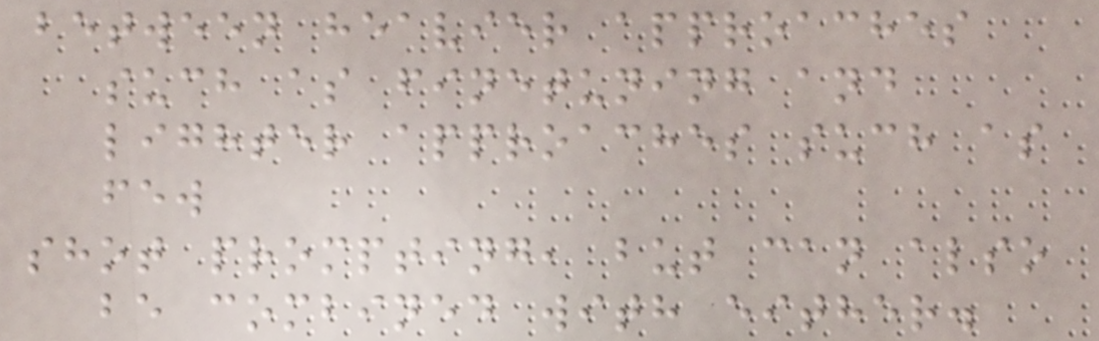between heavier approaches
such as finetuning and
lighter approaches such as
few
shot prompting, but can also
be combined with either.
